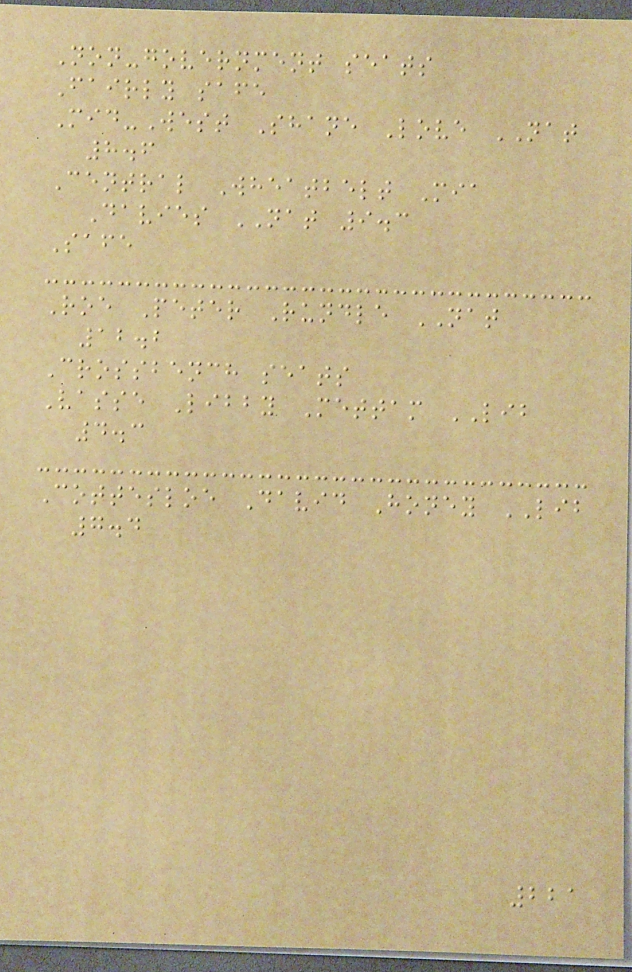Non-government seats
Fairly safe
Mid-West Shane Love NAT
8.6
Central Wheatbelt Mia
Davies NAT 9.3
Safe
Roe Peter Rundle NAT
12.2
Crossbench seats
Vasse Libby Mettam LIB
4.3
Cottesloe David Honey LIB
7.4
221
